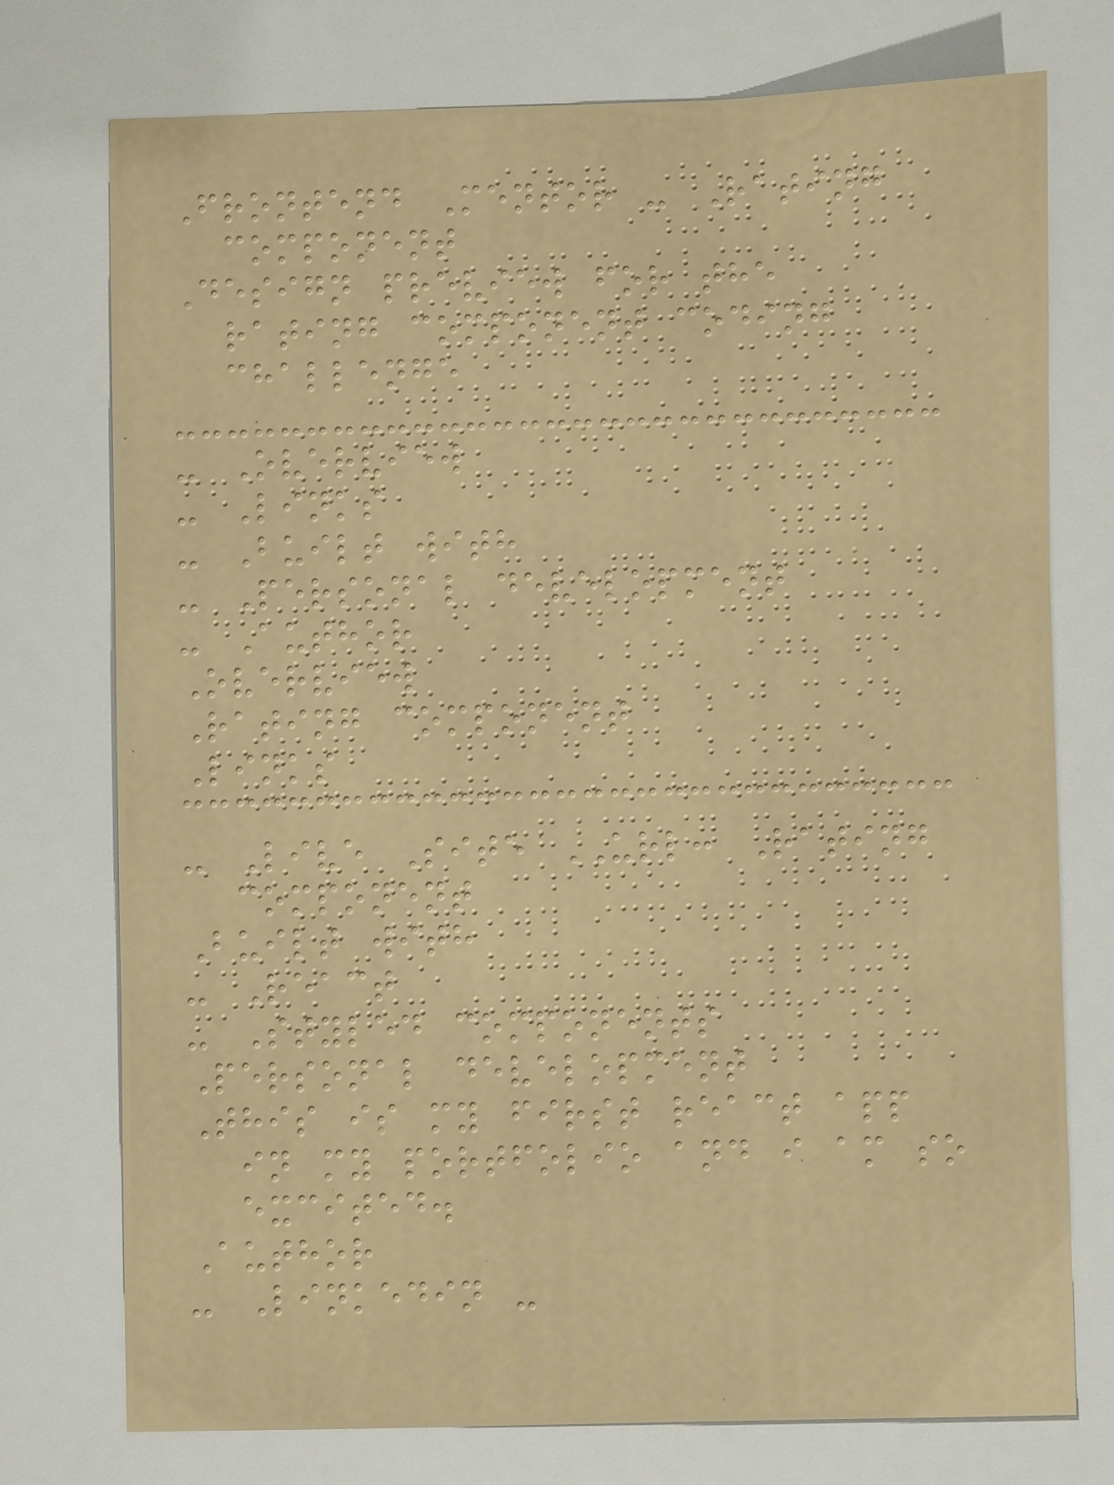Frontend Mentor - Rating
component
Design preview for the
rating component coding
challenge
- Overview
- Links
- Built with
- Personal development
- Author
Overview
Rating component
Links
- Live Site URL: Rating
component
Built with
- React
- Styled components
Personal development
This is my first react app
in my portfolio and i am so
excited.
Author
- Linkedin -
